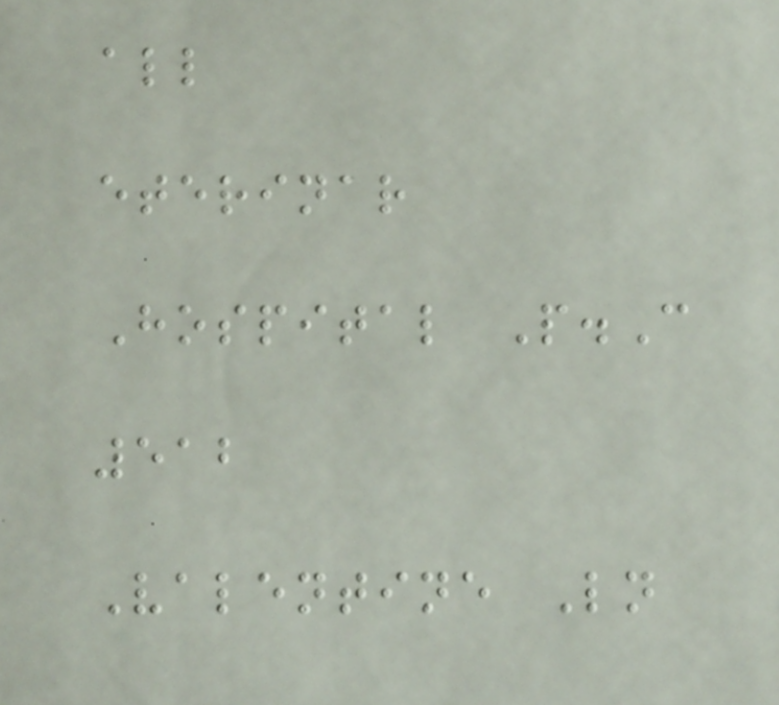all
eterinar
Hospital P.C
512
Valentine Ln
